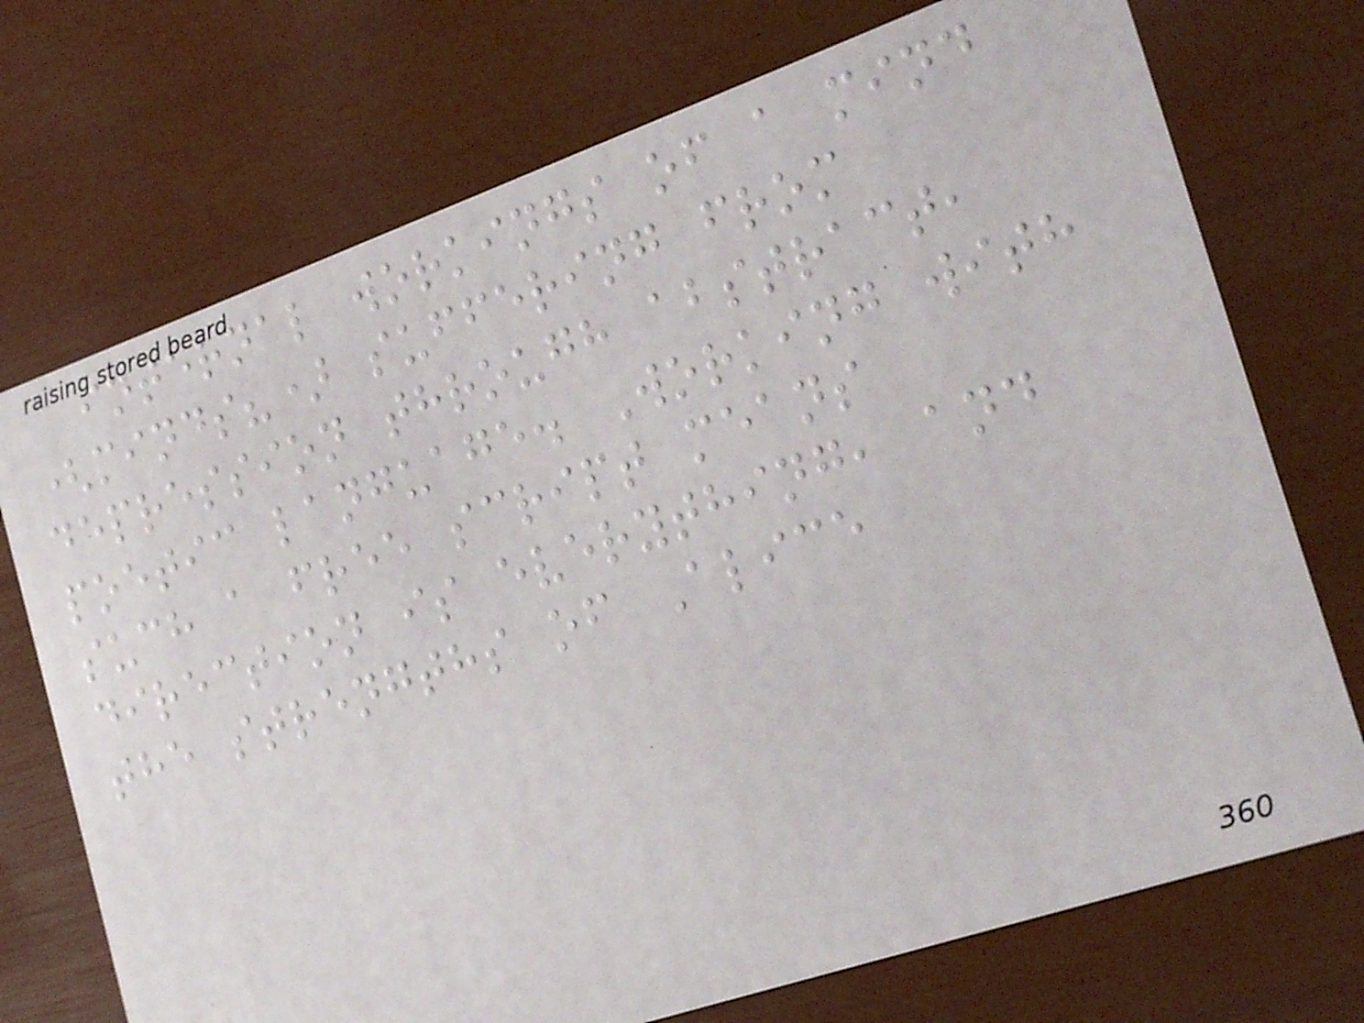internal workings of a mind
(minds?) suffering from
depression through abstract,
poetic language. Working with
such a free script means
direction is everything, and
the strengths of Alice
